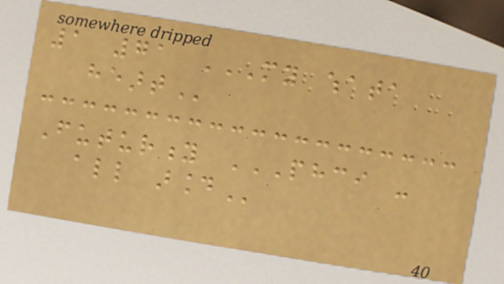1 71 MY WHATA
HEART
Futurity PHCI -
ALL AROUND
